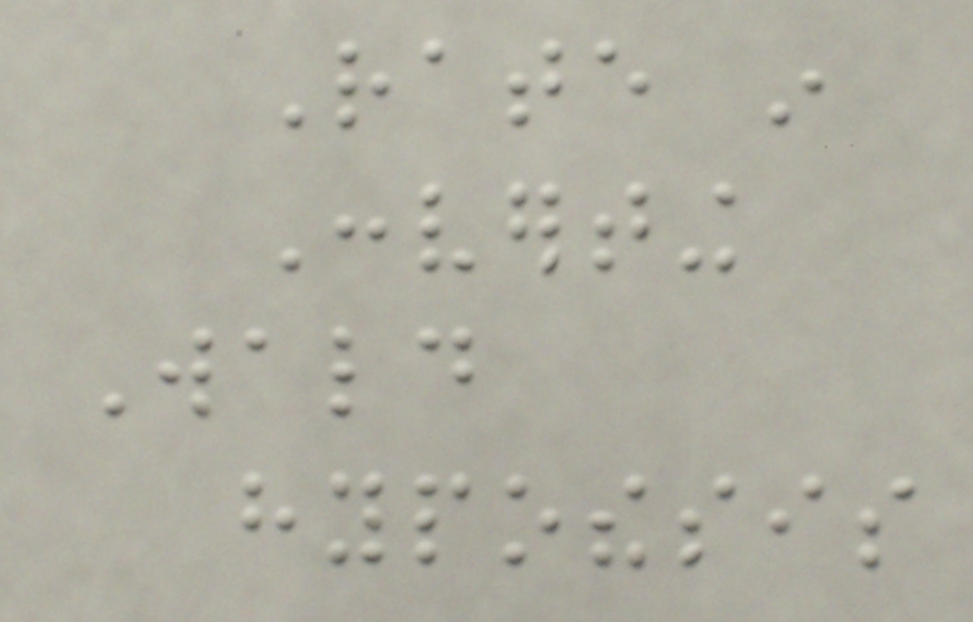Rate in
Converting
Wald
hypothesis
